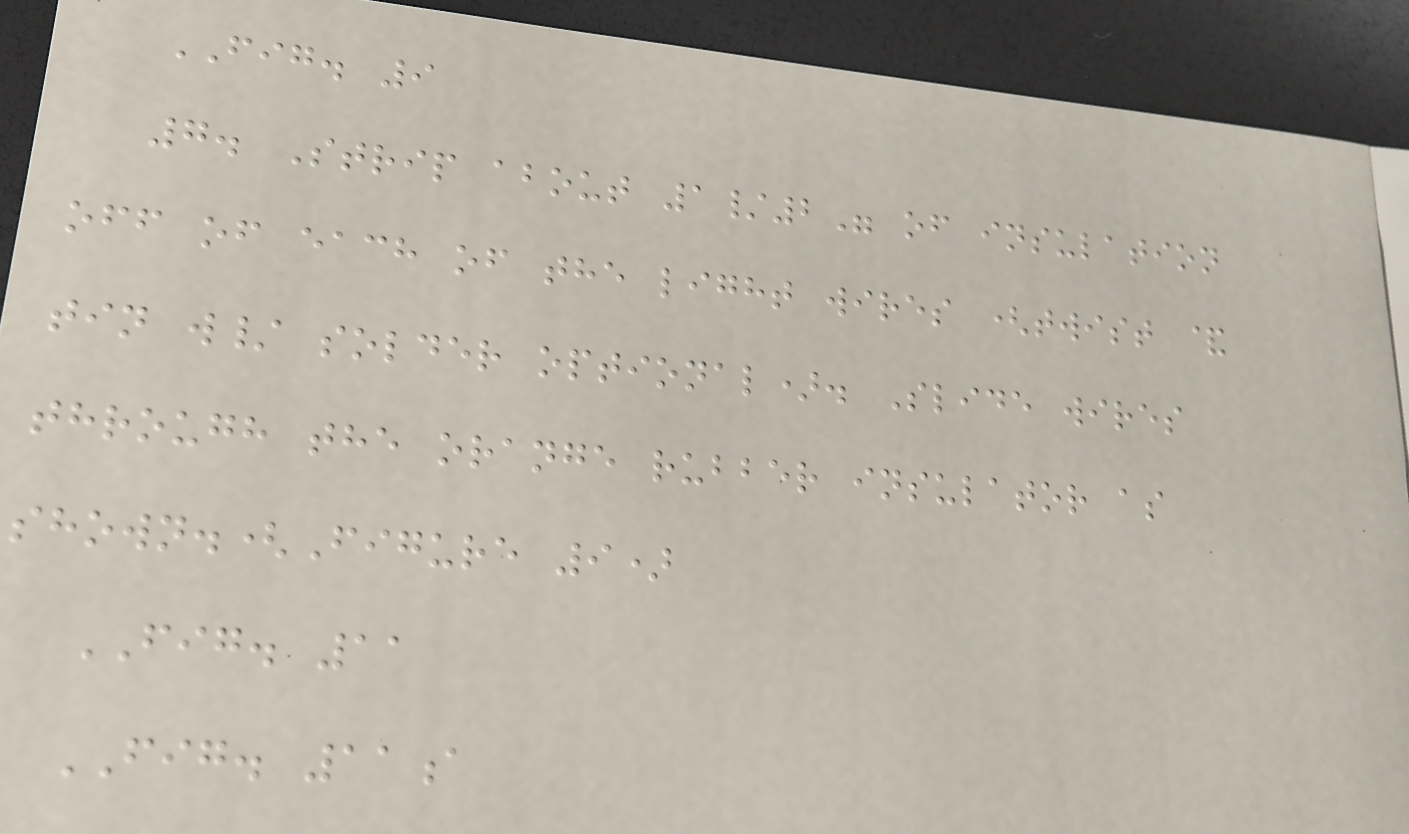FIG. 9
7. Strip about 1/2" of insulation
off of each of the light wires (twist &
tin w/ solder optional). Slide wires
through the orange rubber insulator as
shown.(Figure 9)
FIG. 11
FIG. 11a
